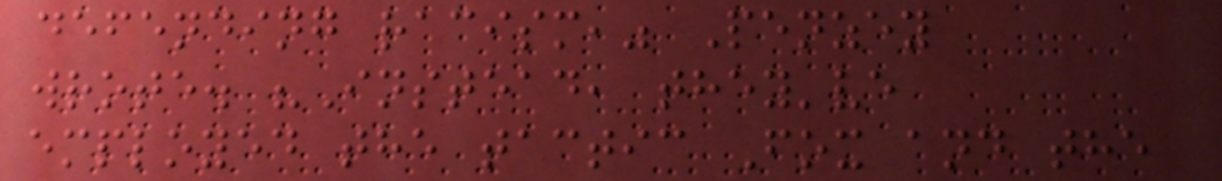defending racism," Penzey
wrote. "Instead, they've
employed the tactic Fox and the
